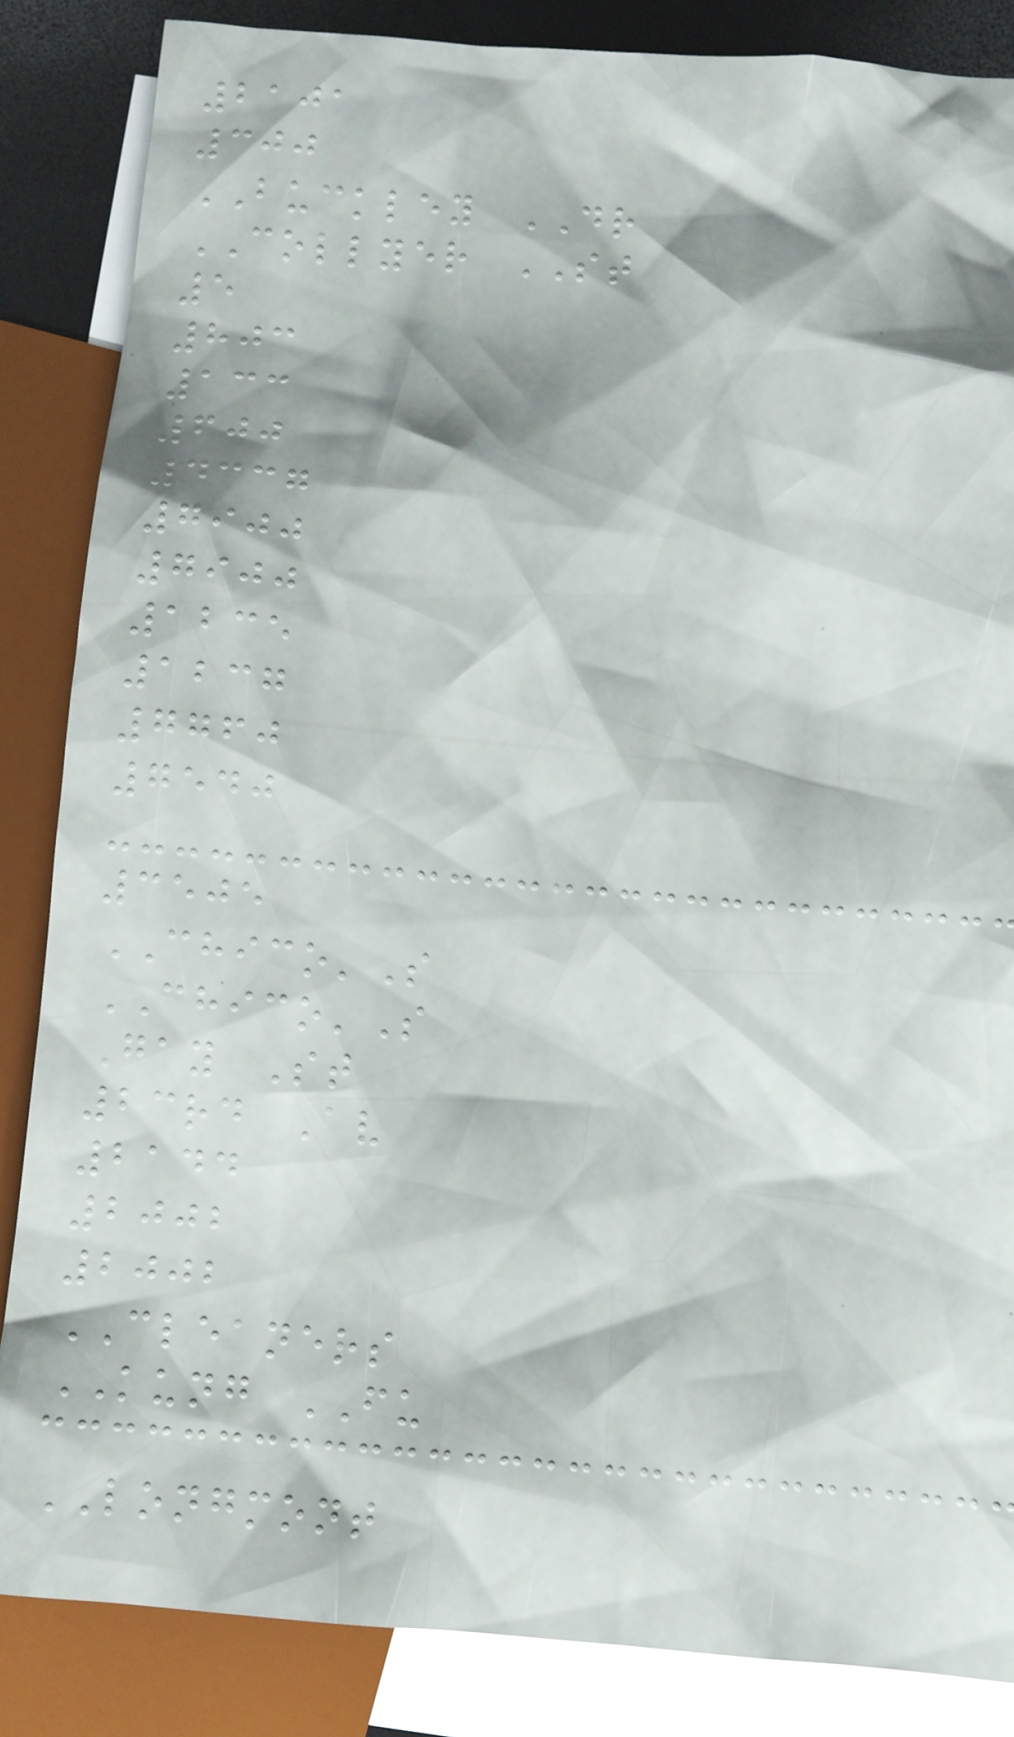2101
300
BUCKLEY DR
COLLYER ST
5
803
133
600
4337
7900
7900
1235
1237
7760
7540
3505
CHICO'S
CHICO'S
Gay St
23rd Av
2144
2002
2002
CLEANERS
KUNG FU
LONGMONT
